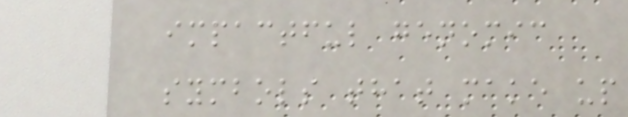impactful genomic
symbols that make up
